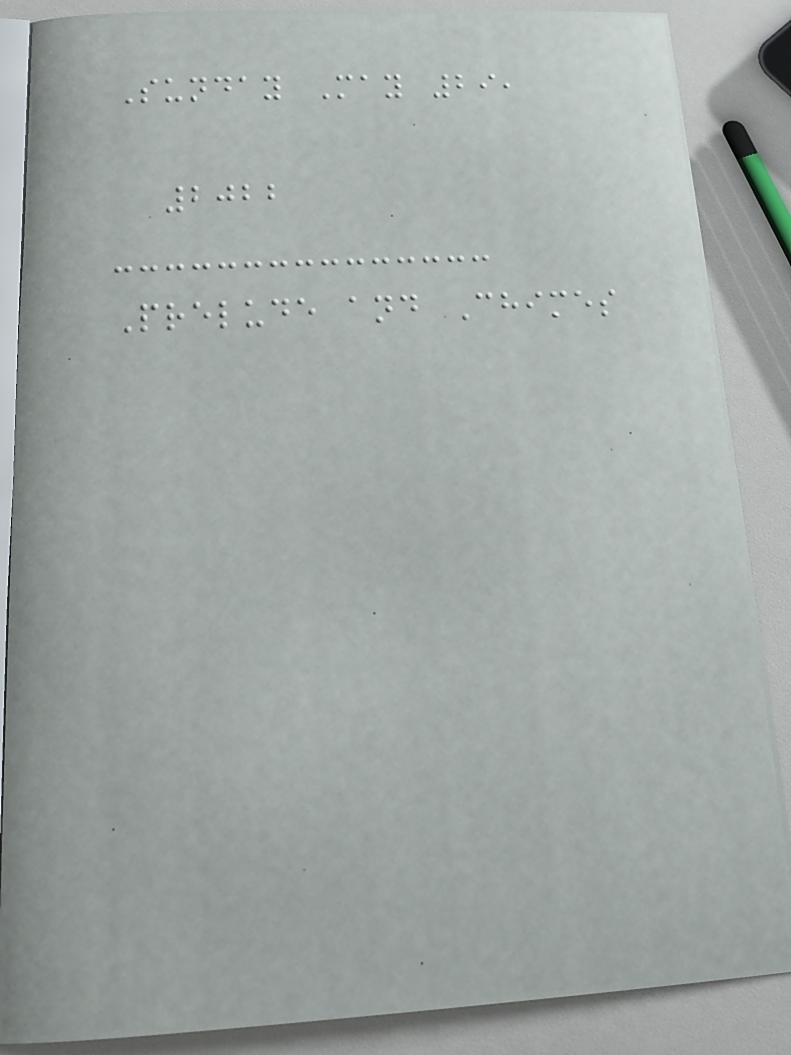Sunday May 29,
2022
Prelude and Chimes
